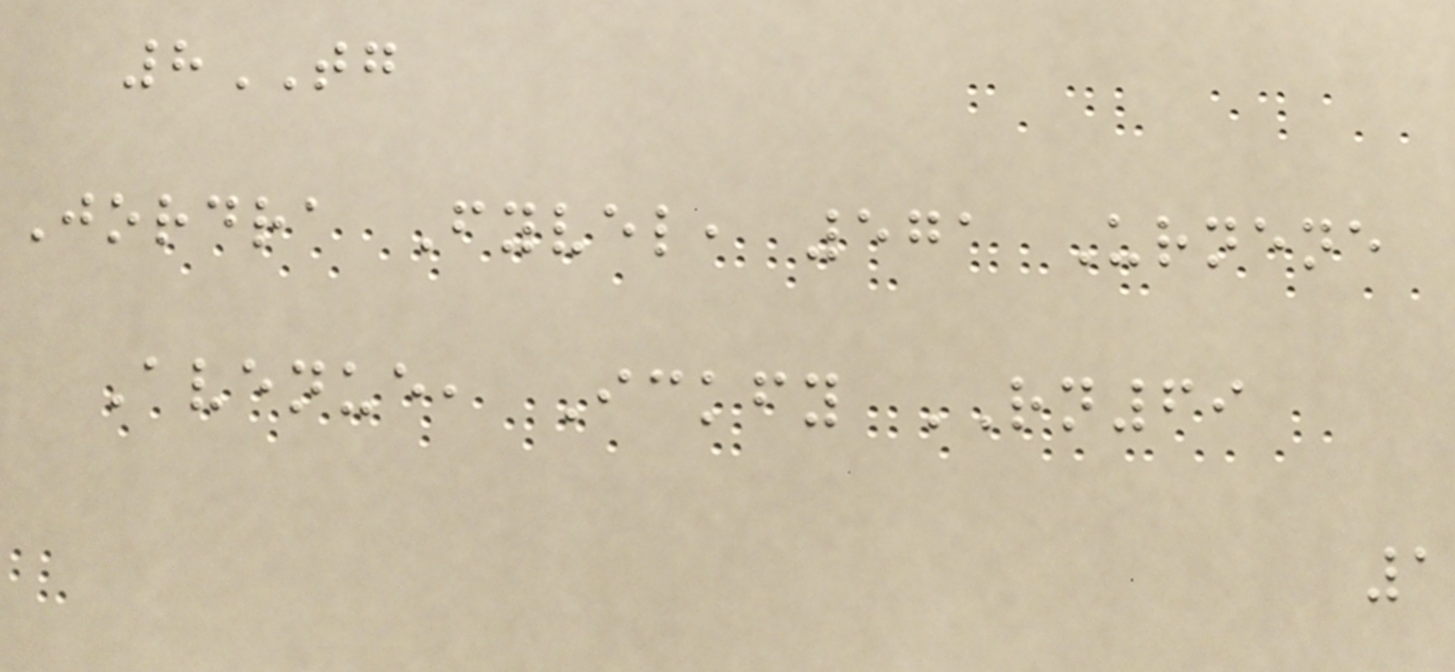8TG
Jordra Fyvel, 571 Urnene
Avenue, Ickfy RN69
1
